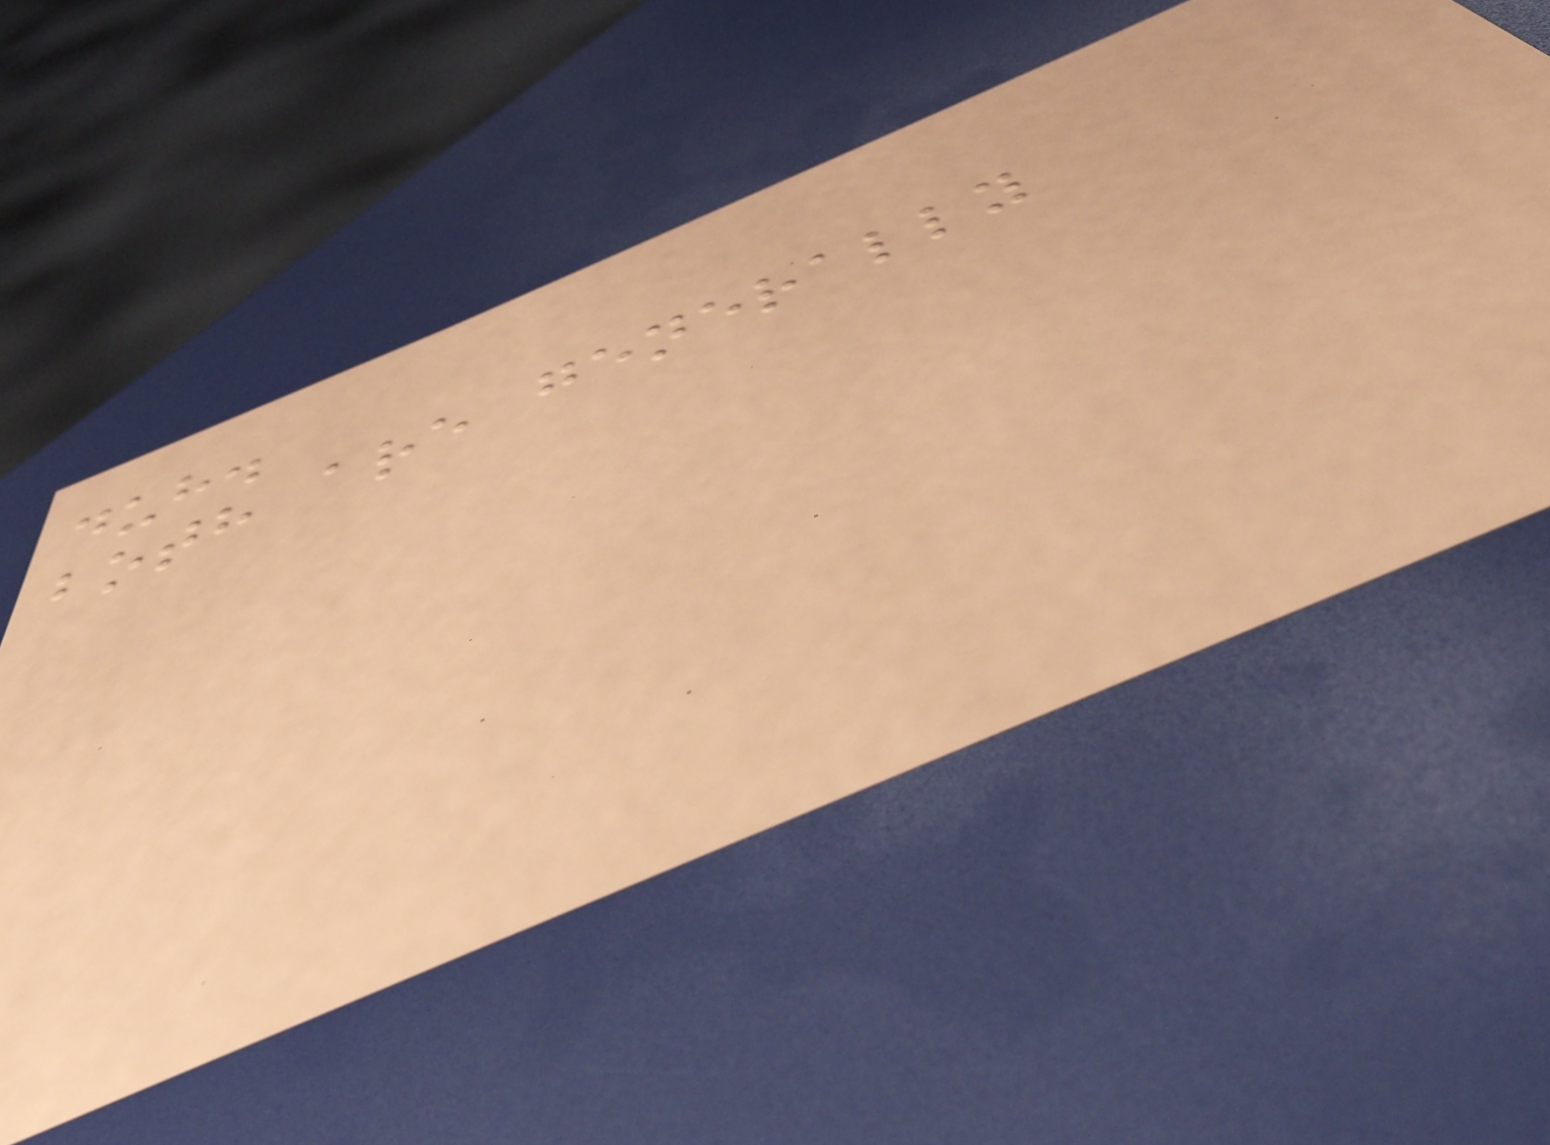duh.
both are generally
